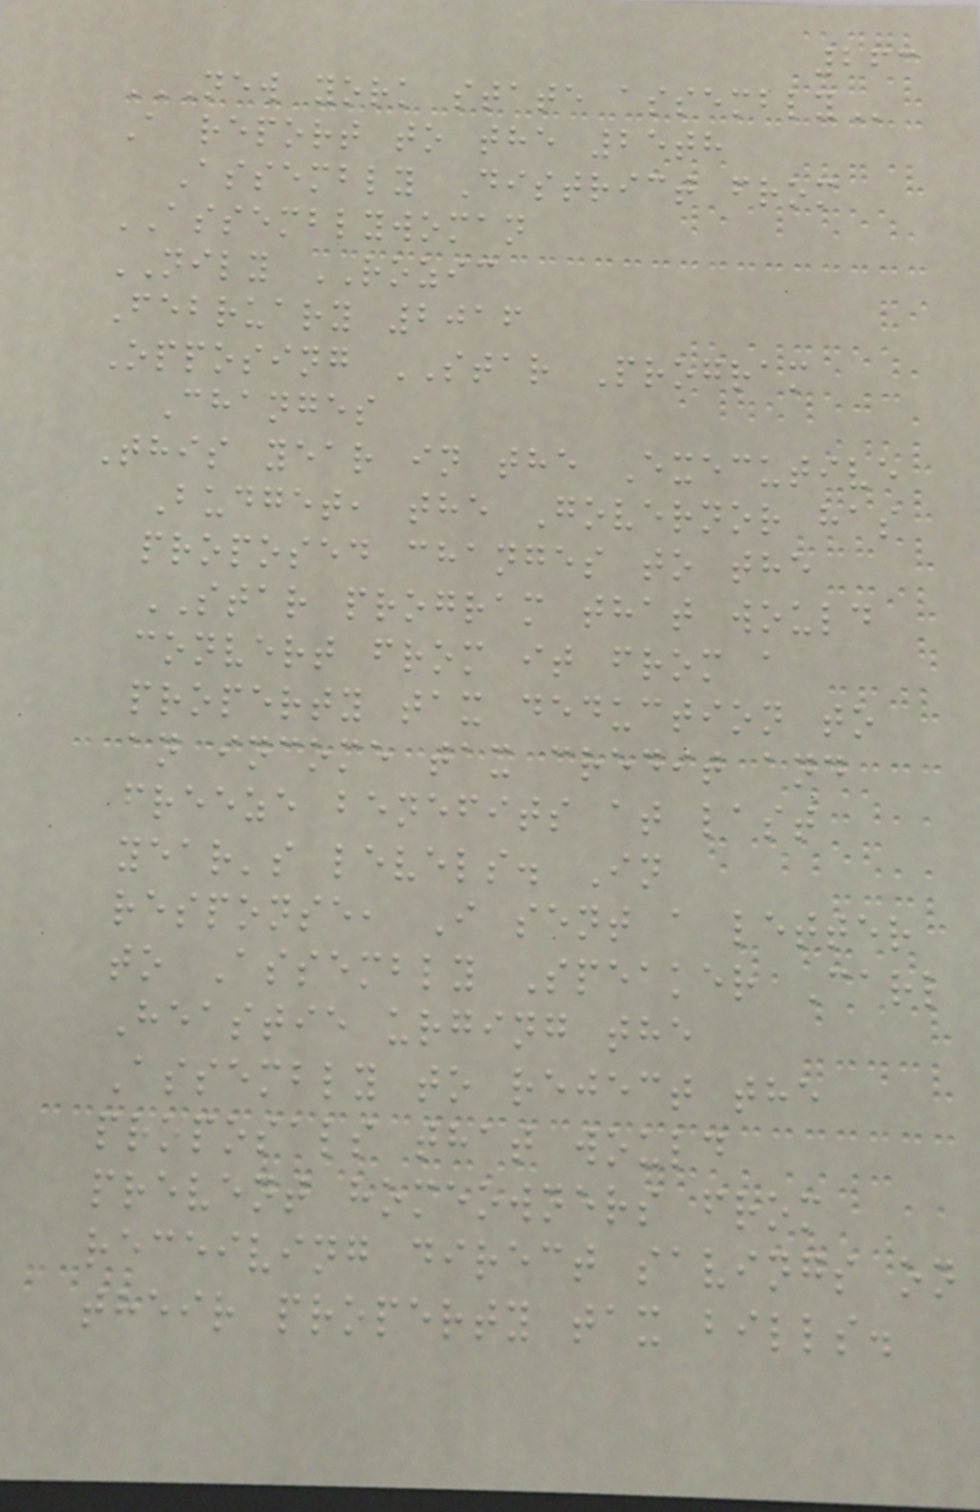263
NEW YORK STATE ASSEMBLY
A report to the 25th
Assembly District from
ASSEMBLYWOMAN
NILY ROZIC
February 2016
Opposing STAR Program
Changes
This year in the Executive
Budget, the Governor has
proposed changes to the
STAR program that would
convert from it from a
property tax deduction to
an income tax credit and
freeze benefits at last
year's levels. In
response, I sent a letter
to Assembly Speaker Carl
Heastie urging the
Assembly to reject the
proposals that would
prevent homeowners from
receiving direct savings on
their property tax bills.
